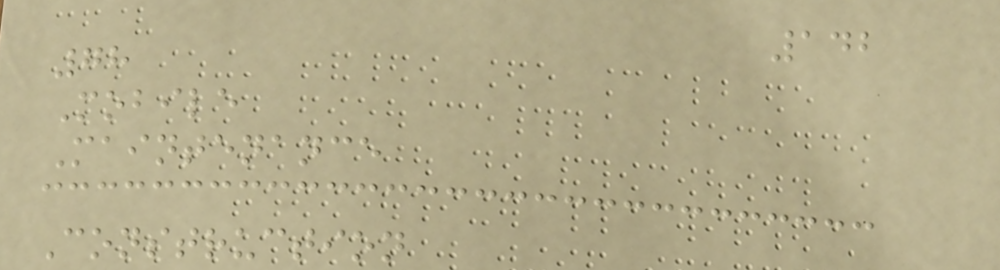142
78
Mobile
Maintenance
Construction
